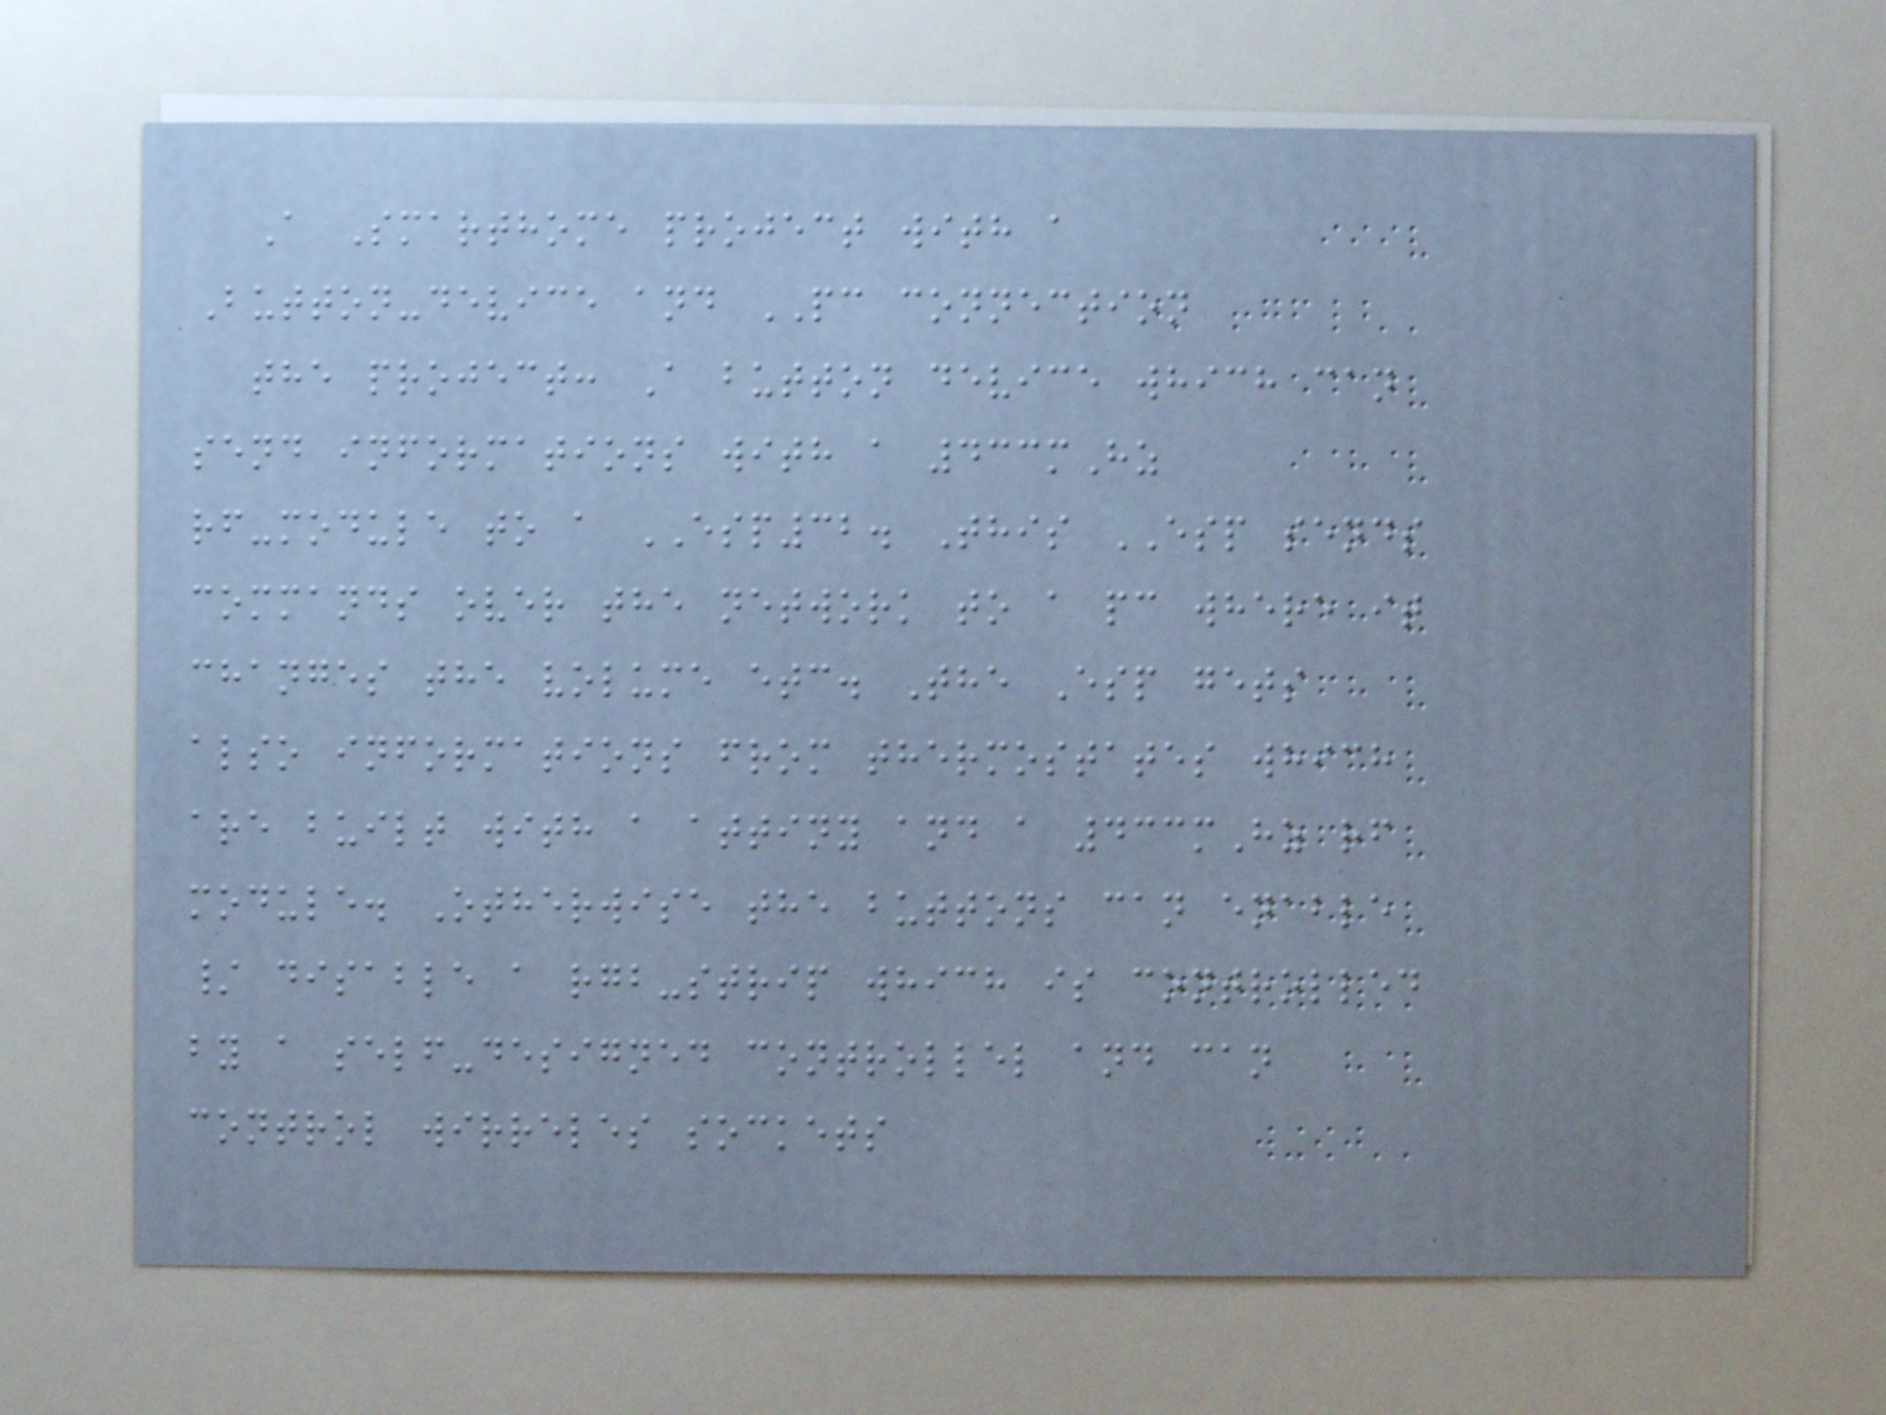A Smarthome project with a
Button-device and PC connection
the project: A button device which can
send informations with a 433mHz
rf-module to a ESP32. This ESP sends
commands over the network to a pc where it
changes the volume etc. The Esp gets
also informations from thermostates which
are built with a attiny and a 433mHz rf
module. Otherwise the buttons can enable
/ disable a rgb-strip which is controlled
by a self-designed controllel and can
control wirreles sockets
